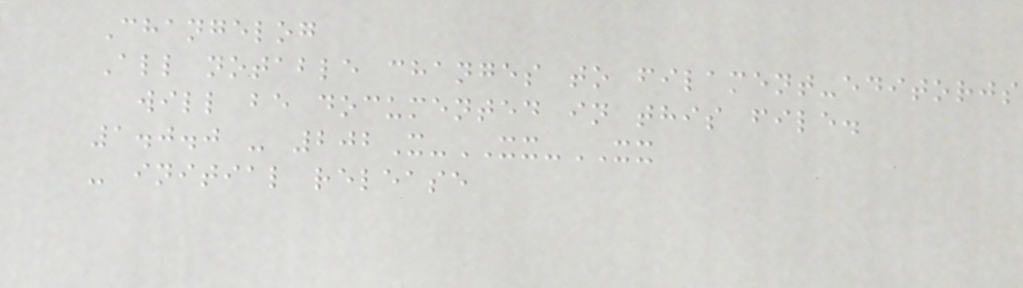Changelog
All notable changes to filament-editorjs
will be documented in this file.
1.0.0 - 202X-XX-XX
- initial release
